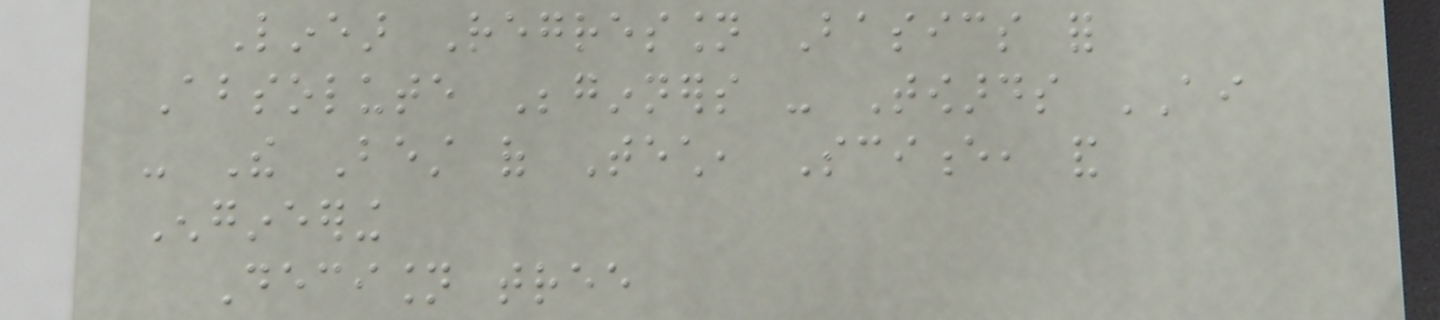Linear Regression Basics for
Absolute Beginners - Towards AI
- The Best of Tech, Science, and
Engineering
Decision tree
